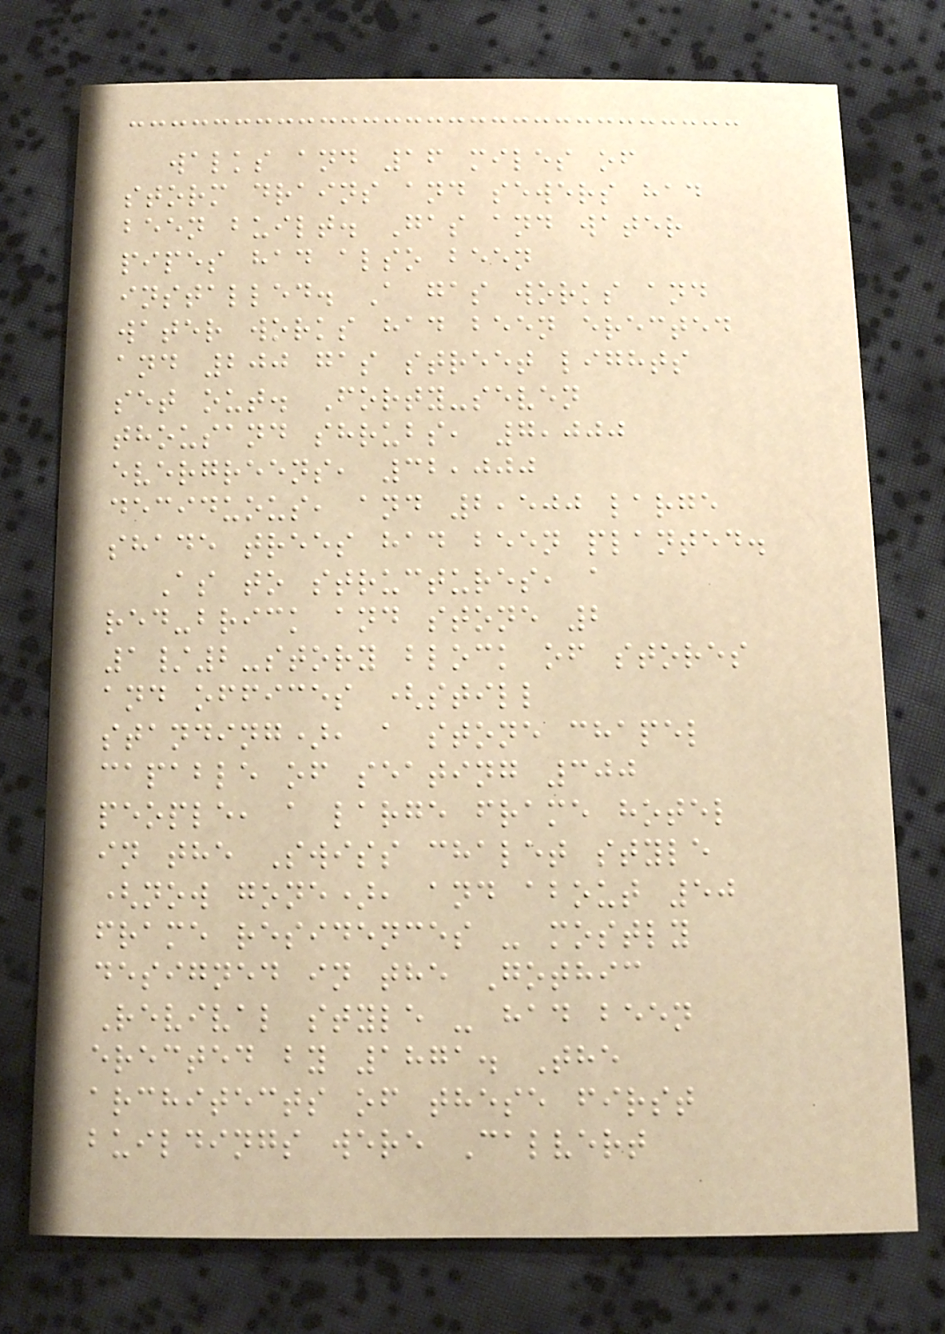walks and 16 miles of
storm drains and sewers had
been built. Gas and water
pipes had also been
installed. A gas works and
water works had been erected
and 200 gas street lights
set out. Forty-seven
thousand shrubs, 7,000
evergreens, 32,000
deciduous, and 2,500 large
shade trees had been planted.
As to structures, a
red-brick and stone 2
1/2-story block of stores
and offices (still
standing), a stone chapel
capable of seating 300
people, a large frame hotel
in the Swiss chalet style
(now gone), and about 50
frame residences - mostly
designed in the Gothic
Revival style - had been
erected by 1871. The
architects of these first
buildings were Calvert
